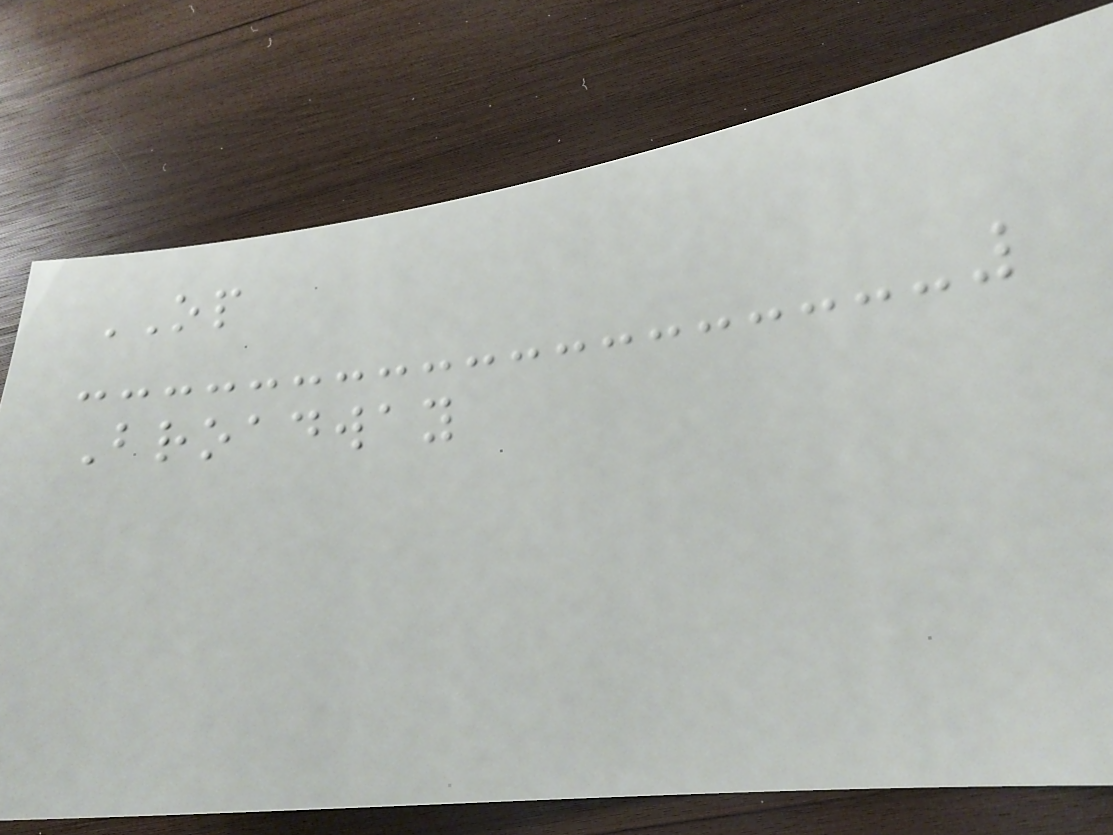OP
Broadway
